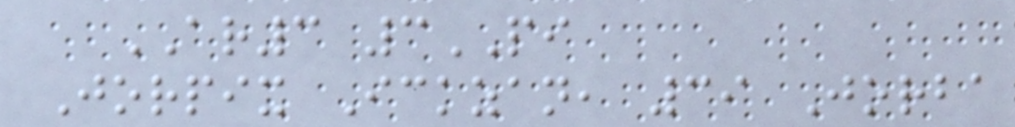AR3 3PI
Jorpix Ickzan, 39 Jorba
